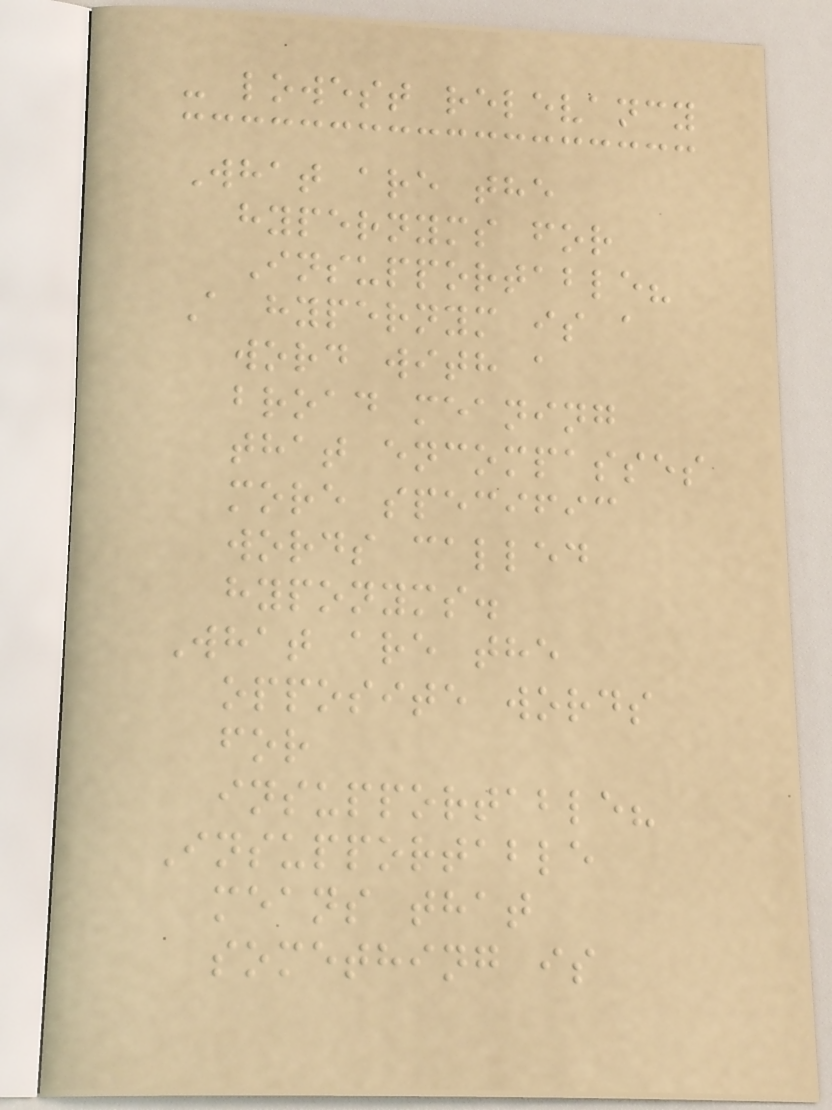- lowest relevancy
What are the
hypernyms for
Insupportable?
A hypernym is a
word with a
broad meaning
that encompasses
more specific
words called
hyponyms.
What are the
opposite words
for
insupportable?
Insupportable
means that
something is
